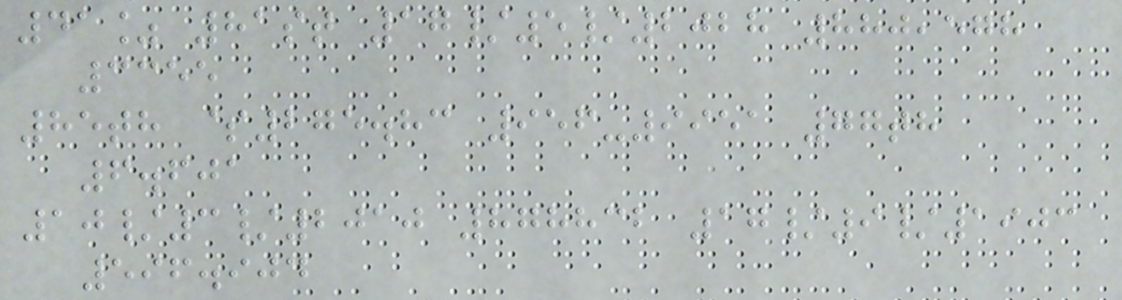41% 81st 17/5/2028 880,578
3355
85th $275.83 956-9951 77th
6.601
10/3/2010 878832 17/9/1903
596.904
